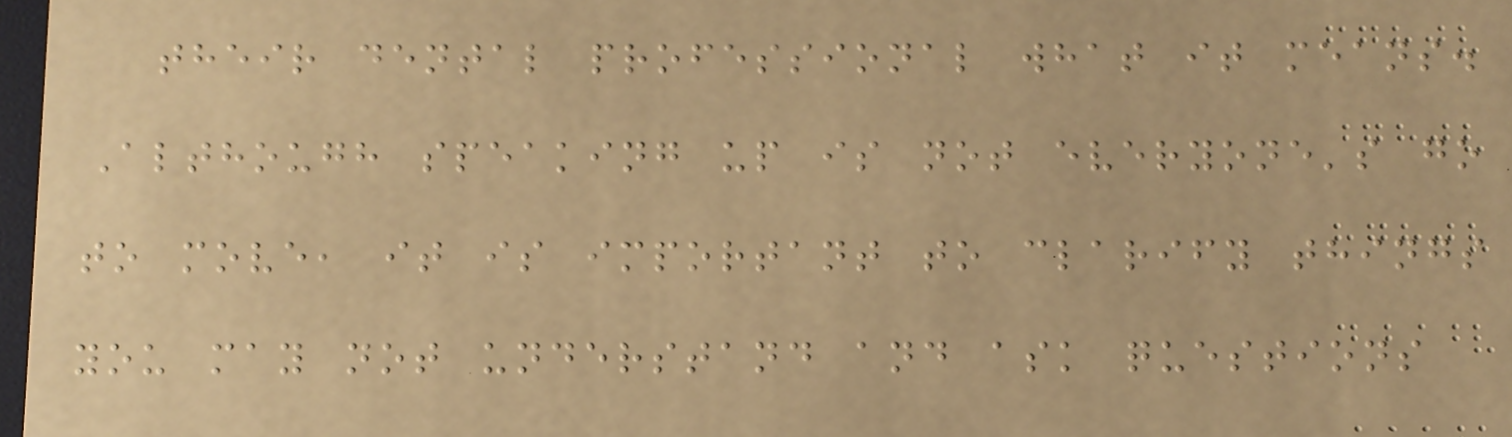their dental professional what it means.
Although speaking up is not everyone's go
to move, it is important to clarify things
you may not understand and ask questions
